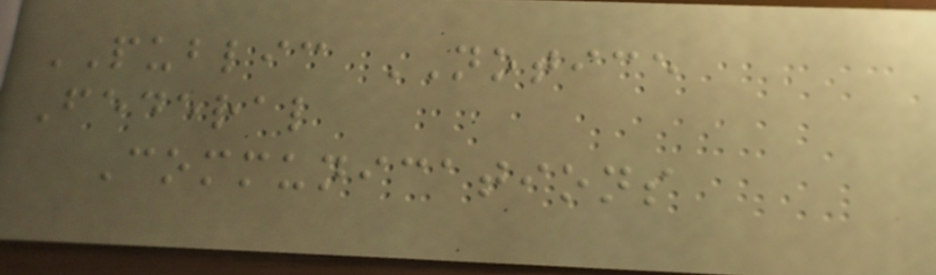PUBLIC NOTICE
Federal
Communications
